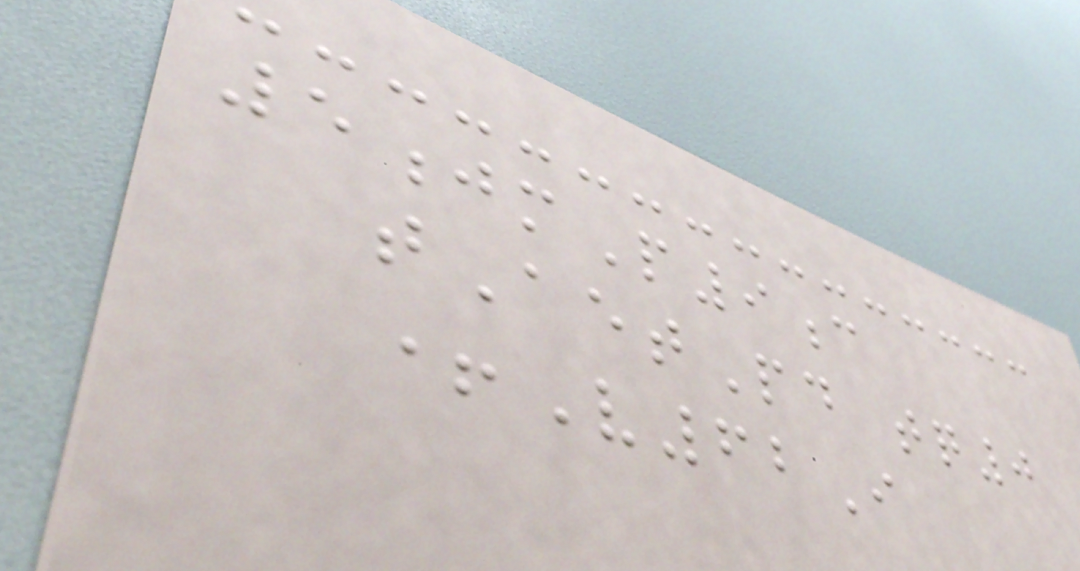5jmP9c
tAetPd tq0
+V62I
